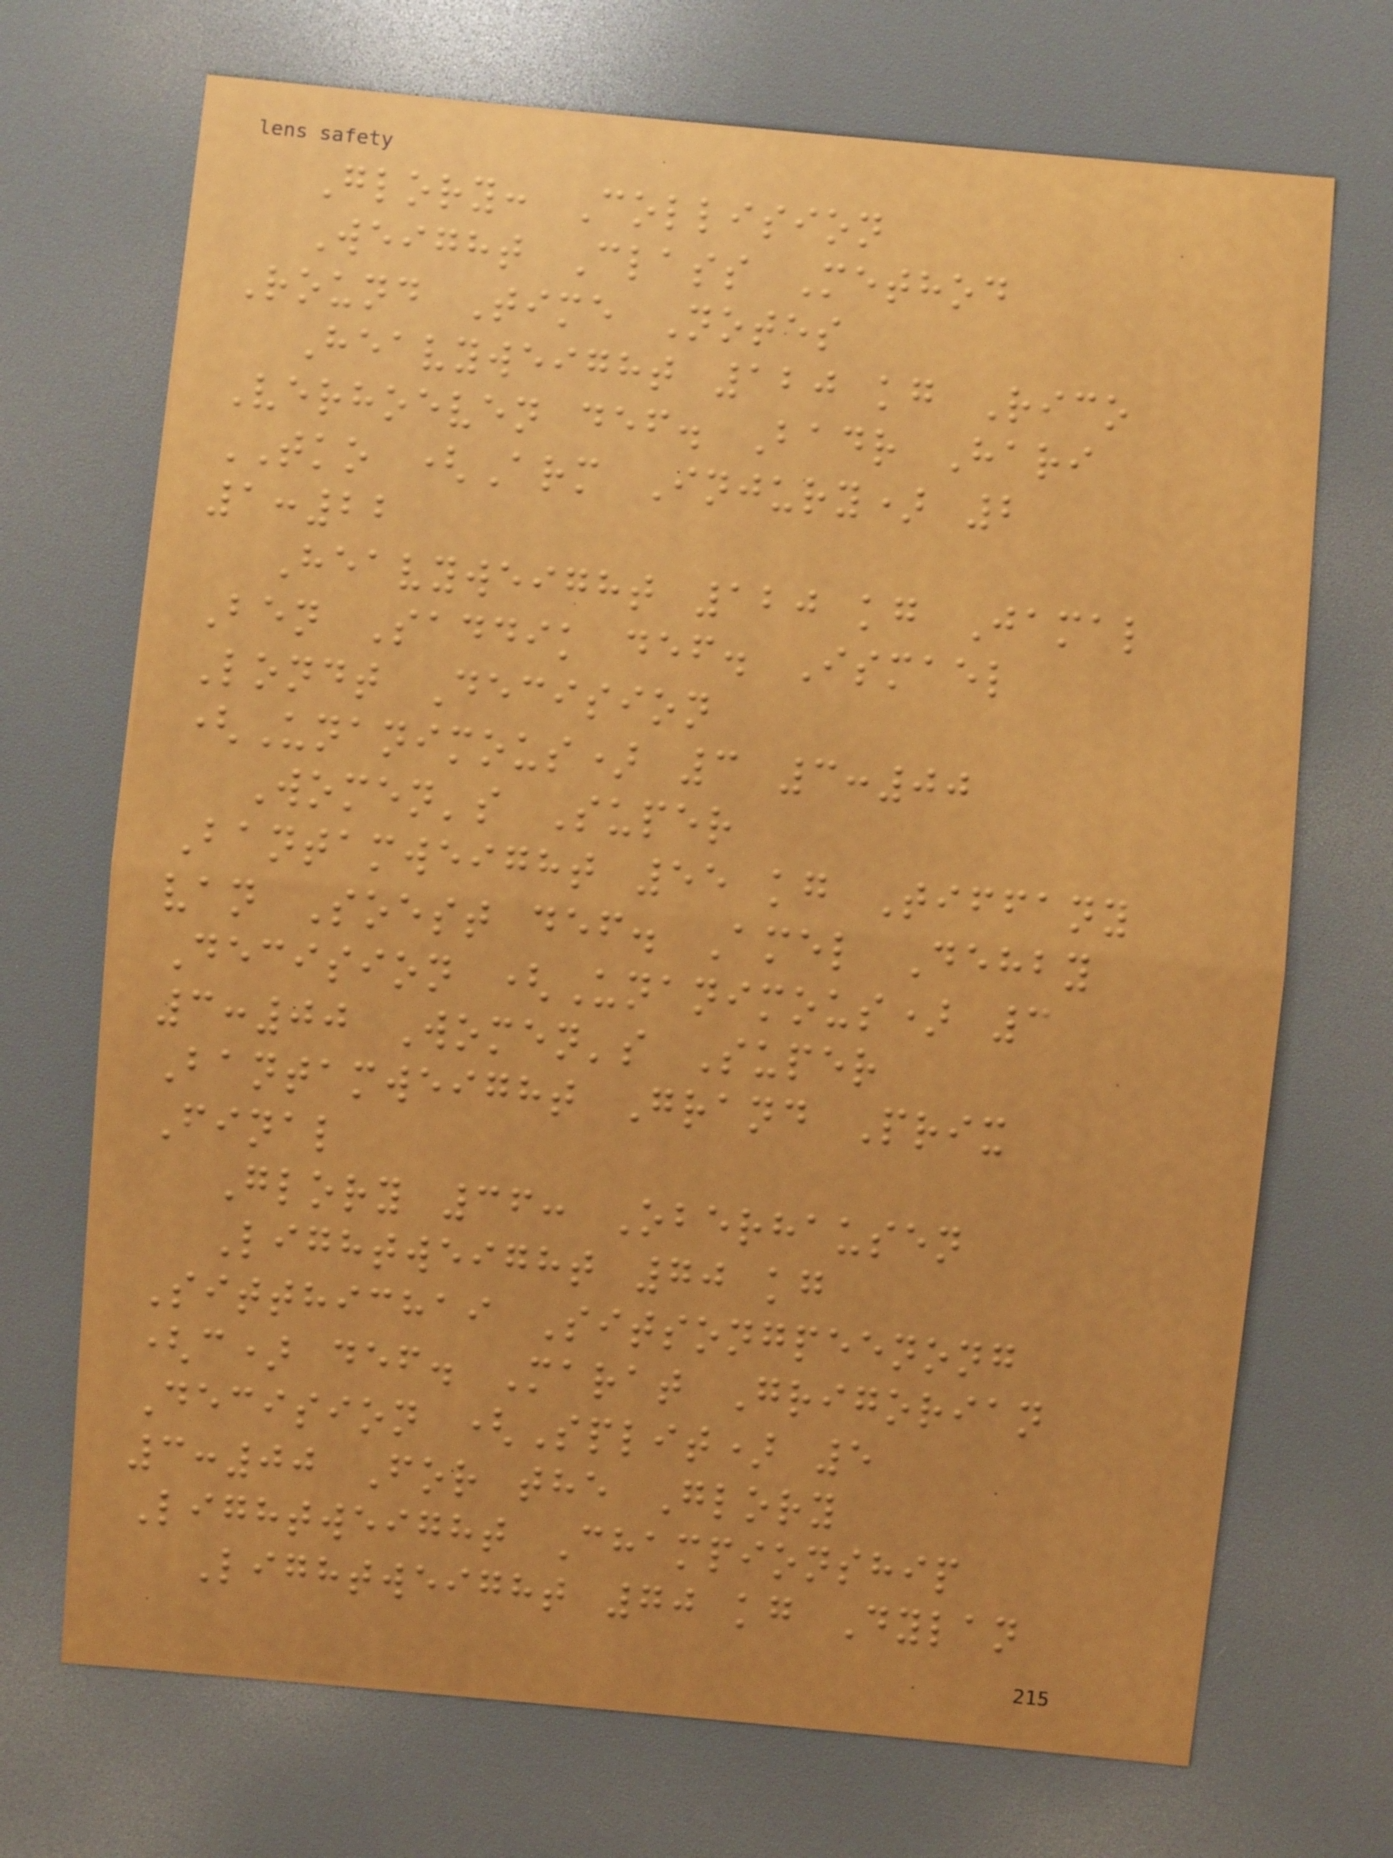Glory: Collision
Weight Class Method
Round Time Notes
Heavyweight 120 kg Rico
Verhoeven def. Badr Hari
TKO (Arm Injury) 2
1:22
Heavyweight 120 kg Jamal
Ben Saddik def. Ismael
Londt Decision
(Unanimous) 3 3:00
Women's Super
Bantamweight 55 kg Tiffany
van Soest def. Amel Dehby
Decision (Unanimous) 3
3:00 Women's Super
Bantamweight Grand Prix
Final
Glory 36: Oberhausen
Lightweight 70 kg
Sitthichai Sitsongpeenong
(c) def. Marat Grigorian
Decision (Split) 5
3:00 For the Glory
Lightweight Championship
Lightweight 70 kg Dylan
